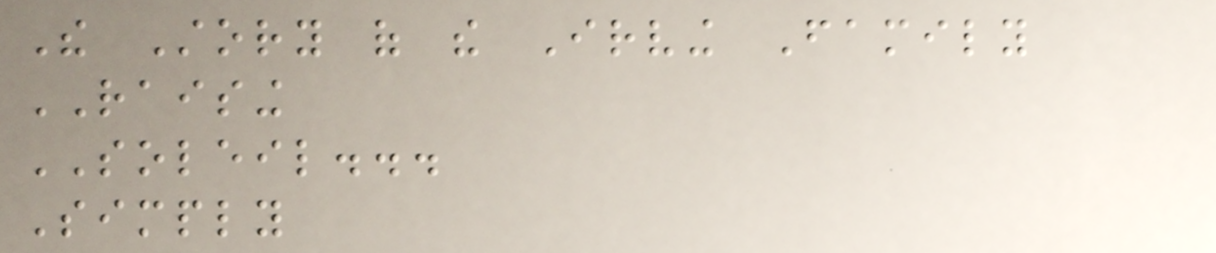The Story of the Irving Family
RAISING
SOLEIL...
Simply
